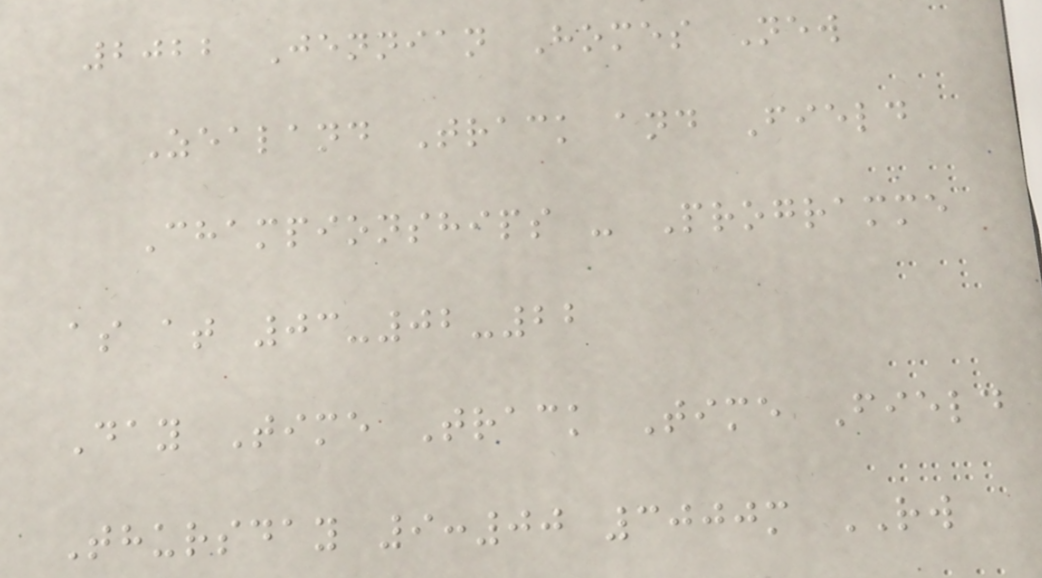2022 Jennian Homes New
Zealand Track and Field
Championships - Programme
as at 03-02-22
Day Time Track Time Field
Thursday 9:00 3000m RW
